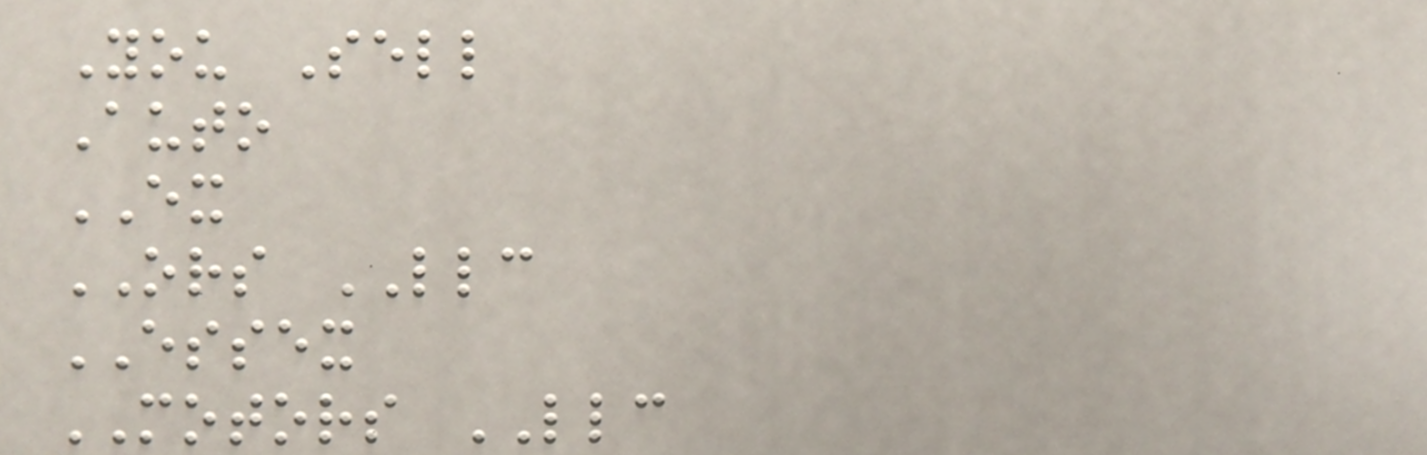You Sell
Auto
EX
ORS LLC
ESSEX
MOTORS LLC
